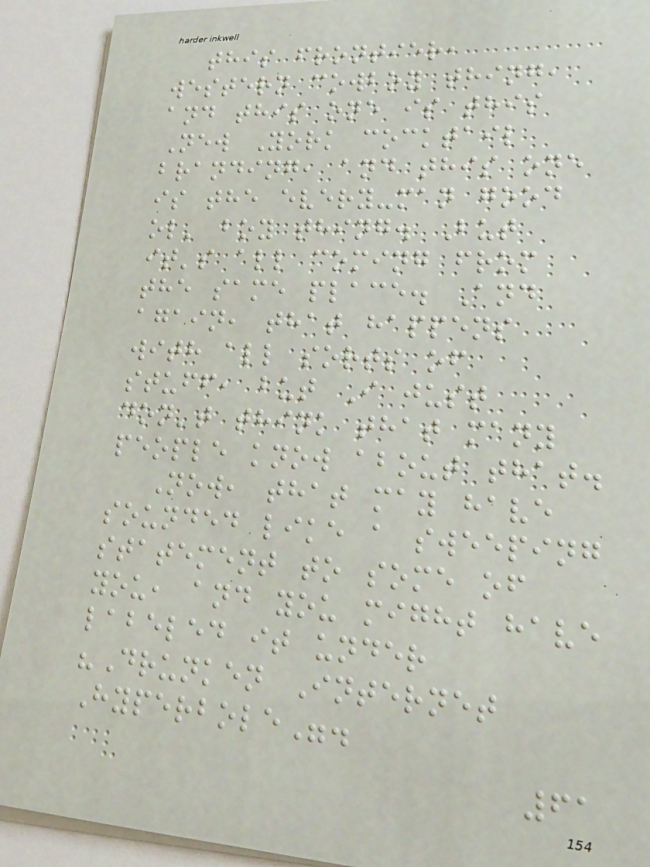this frontier,
western cowboy thing,
and this one is this
New York cocktail
branding, and this one
is the every-man good
ol' boy thing. But
it's all coming from
the same place. And
again, that happens
with all sorts of
stuff, but I just
don't think that many
people know about that.
Now, that may have
sounded like a sweeping
statement to some of
you, and you might have
labeled it under
"Drunken Internet
Hyperbole".
61
